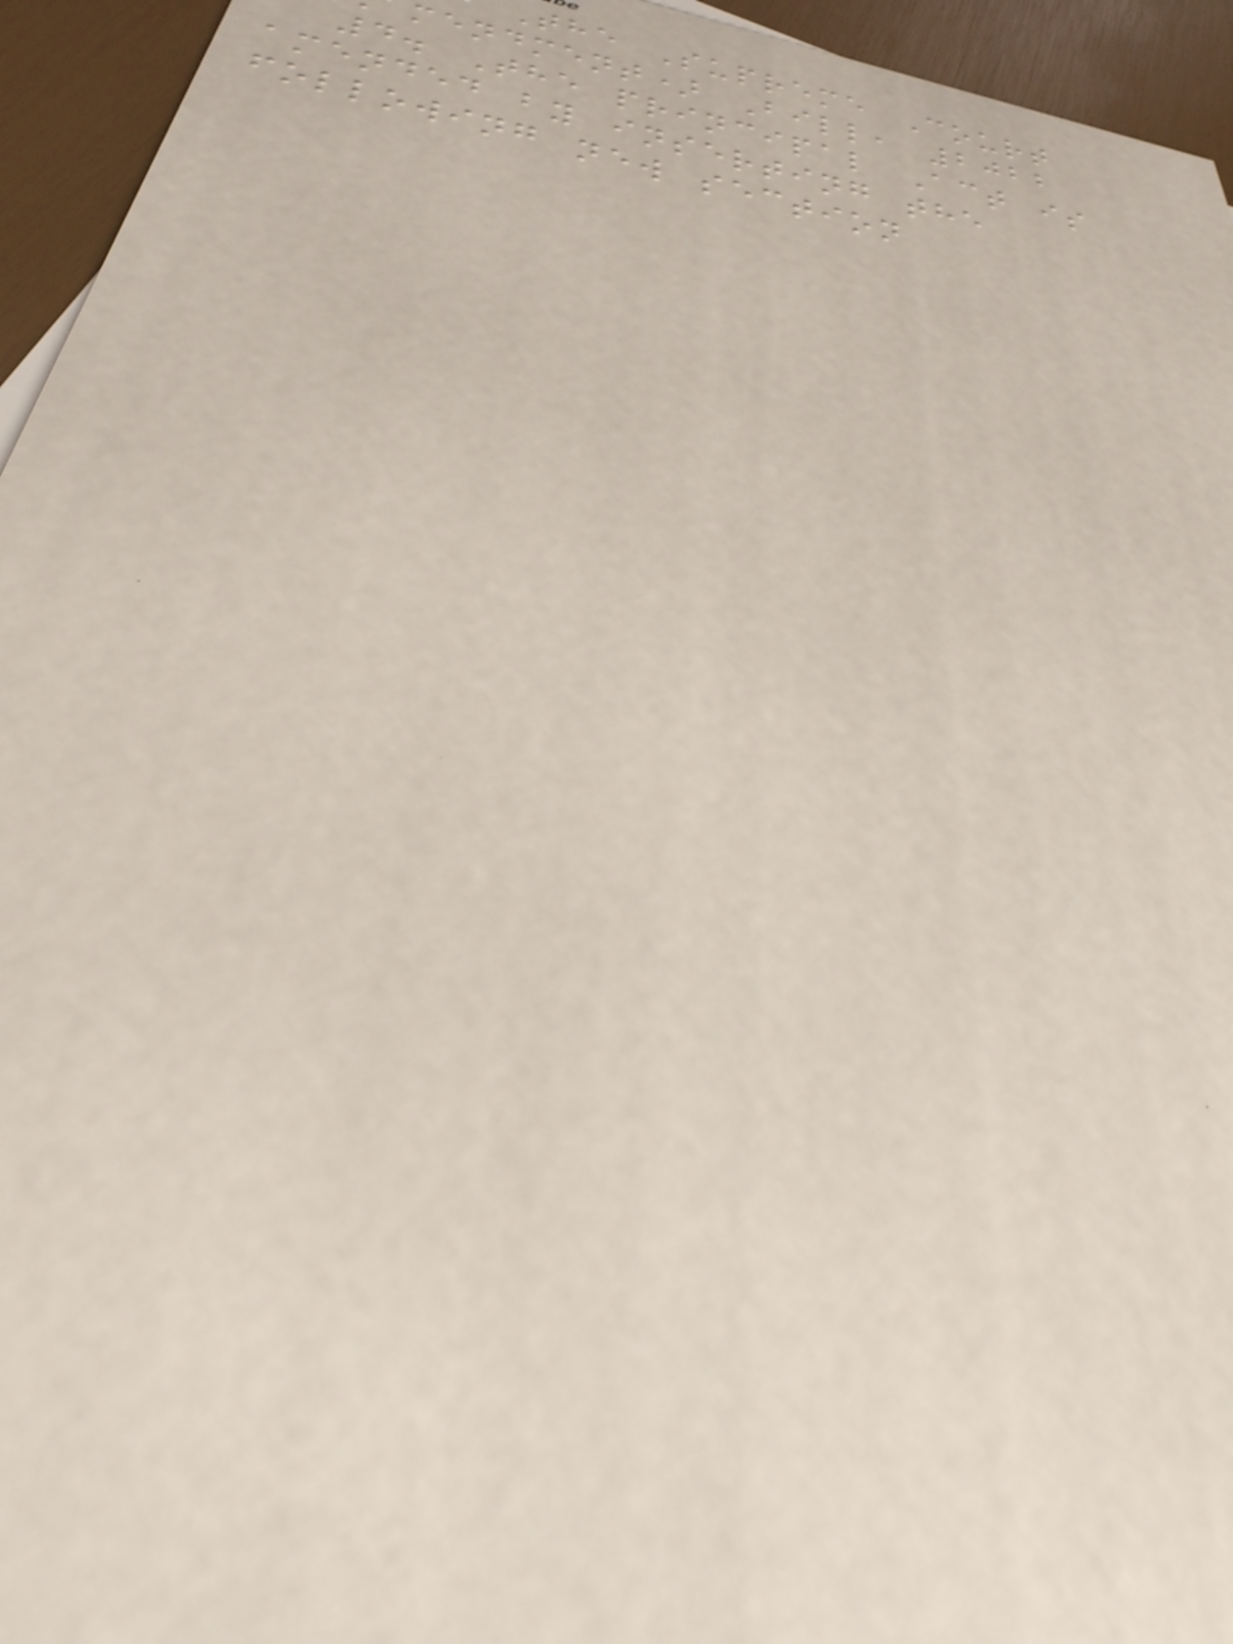The Supreme Court
mendment) Bill, 2022
4. The principal Act is
amended by inserting the
following new section
